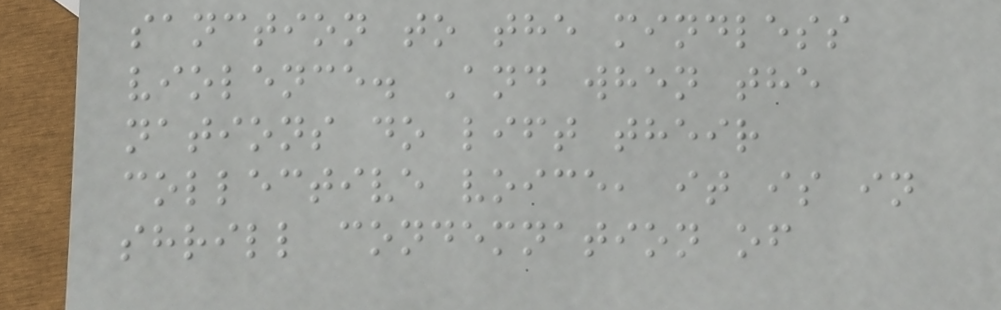sanction to the mindless
violence. And when the
nations do lift their
collective voice, it is in
shrill condemnation of
